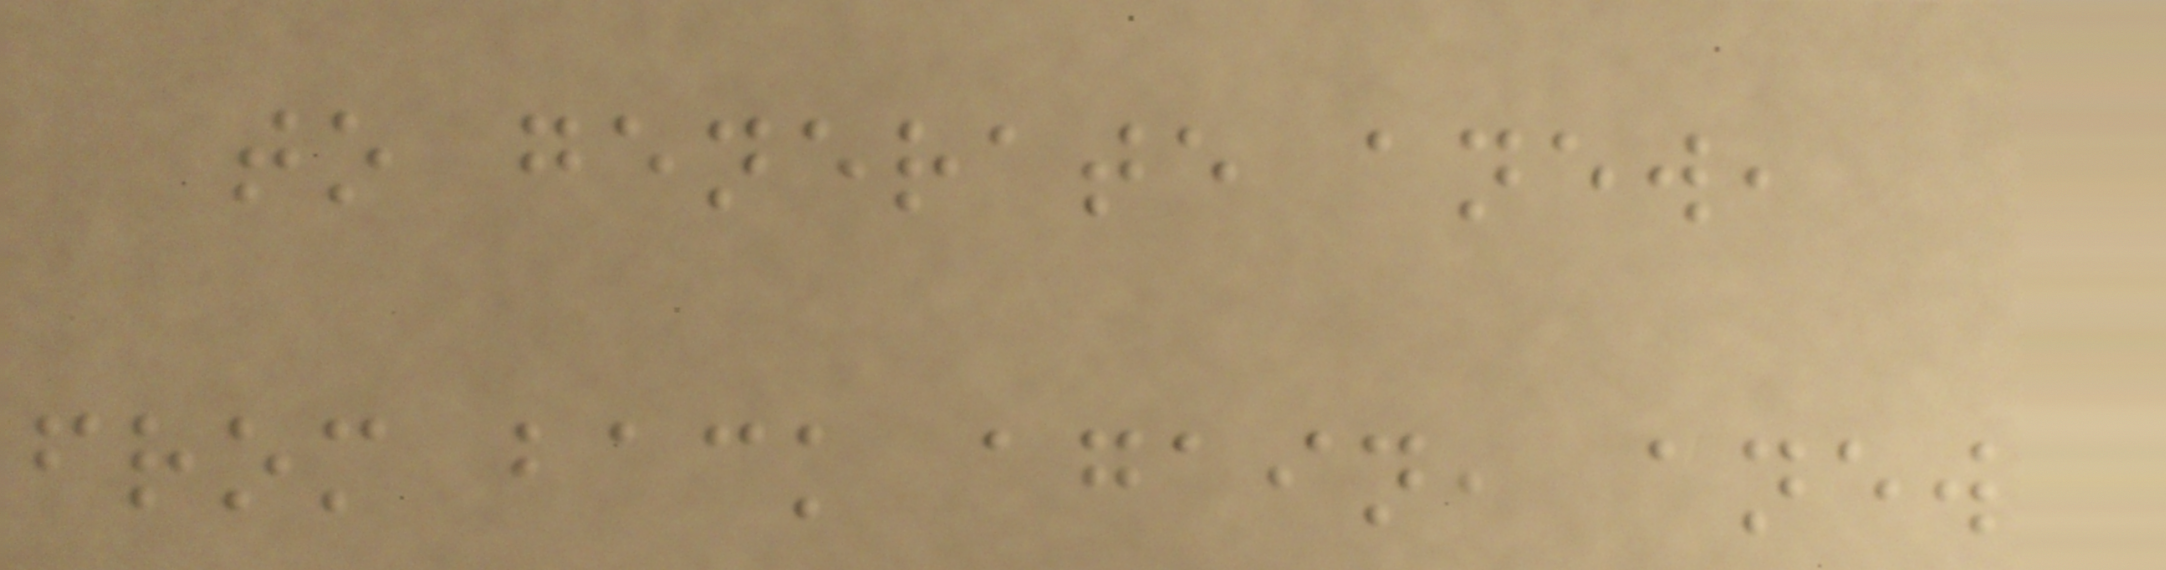to generate anew,
from back again, anew
